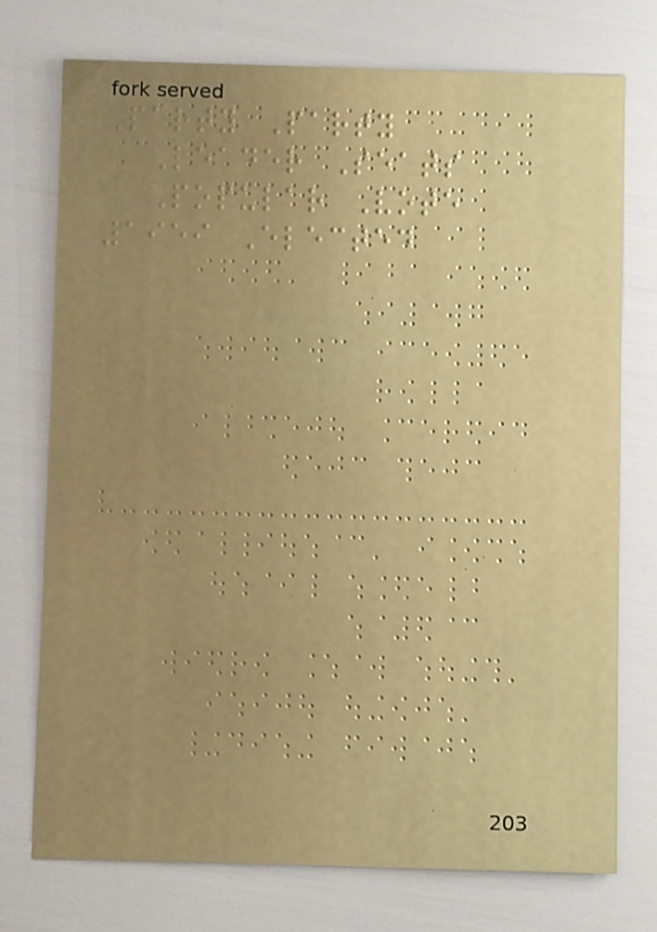Party Party
Leader Seats
Popular Vote
1959 Elected
